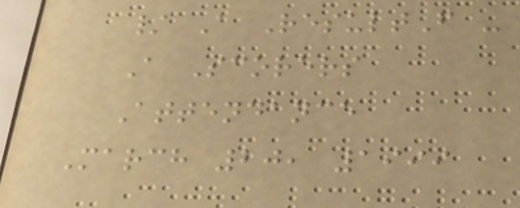/ A ResultF -
A Scorers
Attendance
March 20, 1999
